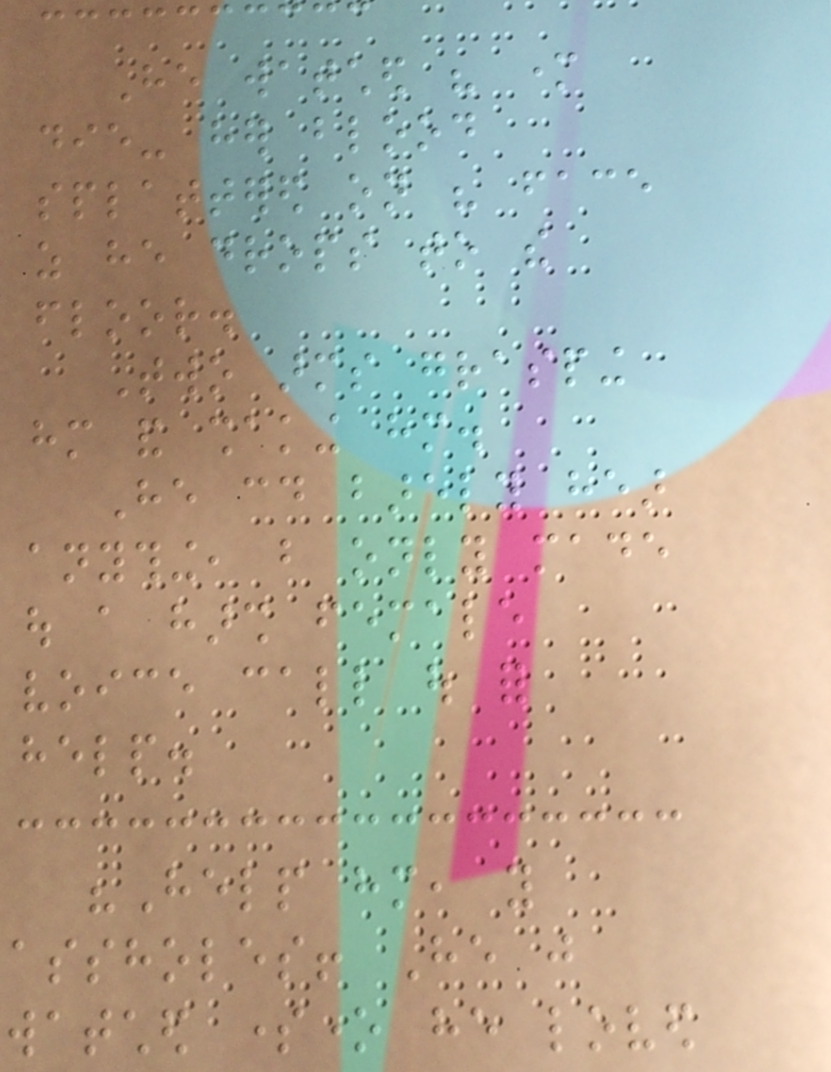He watched his mother
die- her blood
splattered on his face
as he drops to the
floor.
Two arms grasping
him and shaking him.
He could barely hear
anything, but only made
out a harsh female
voice call out for
help.
"Help him, you
assholes! He just
watched someone he loved
